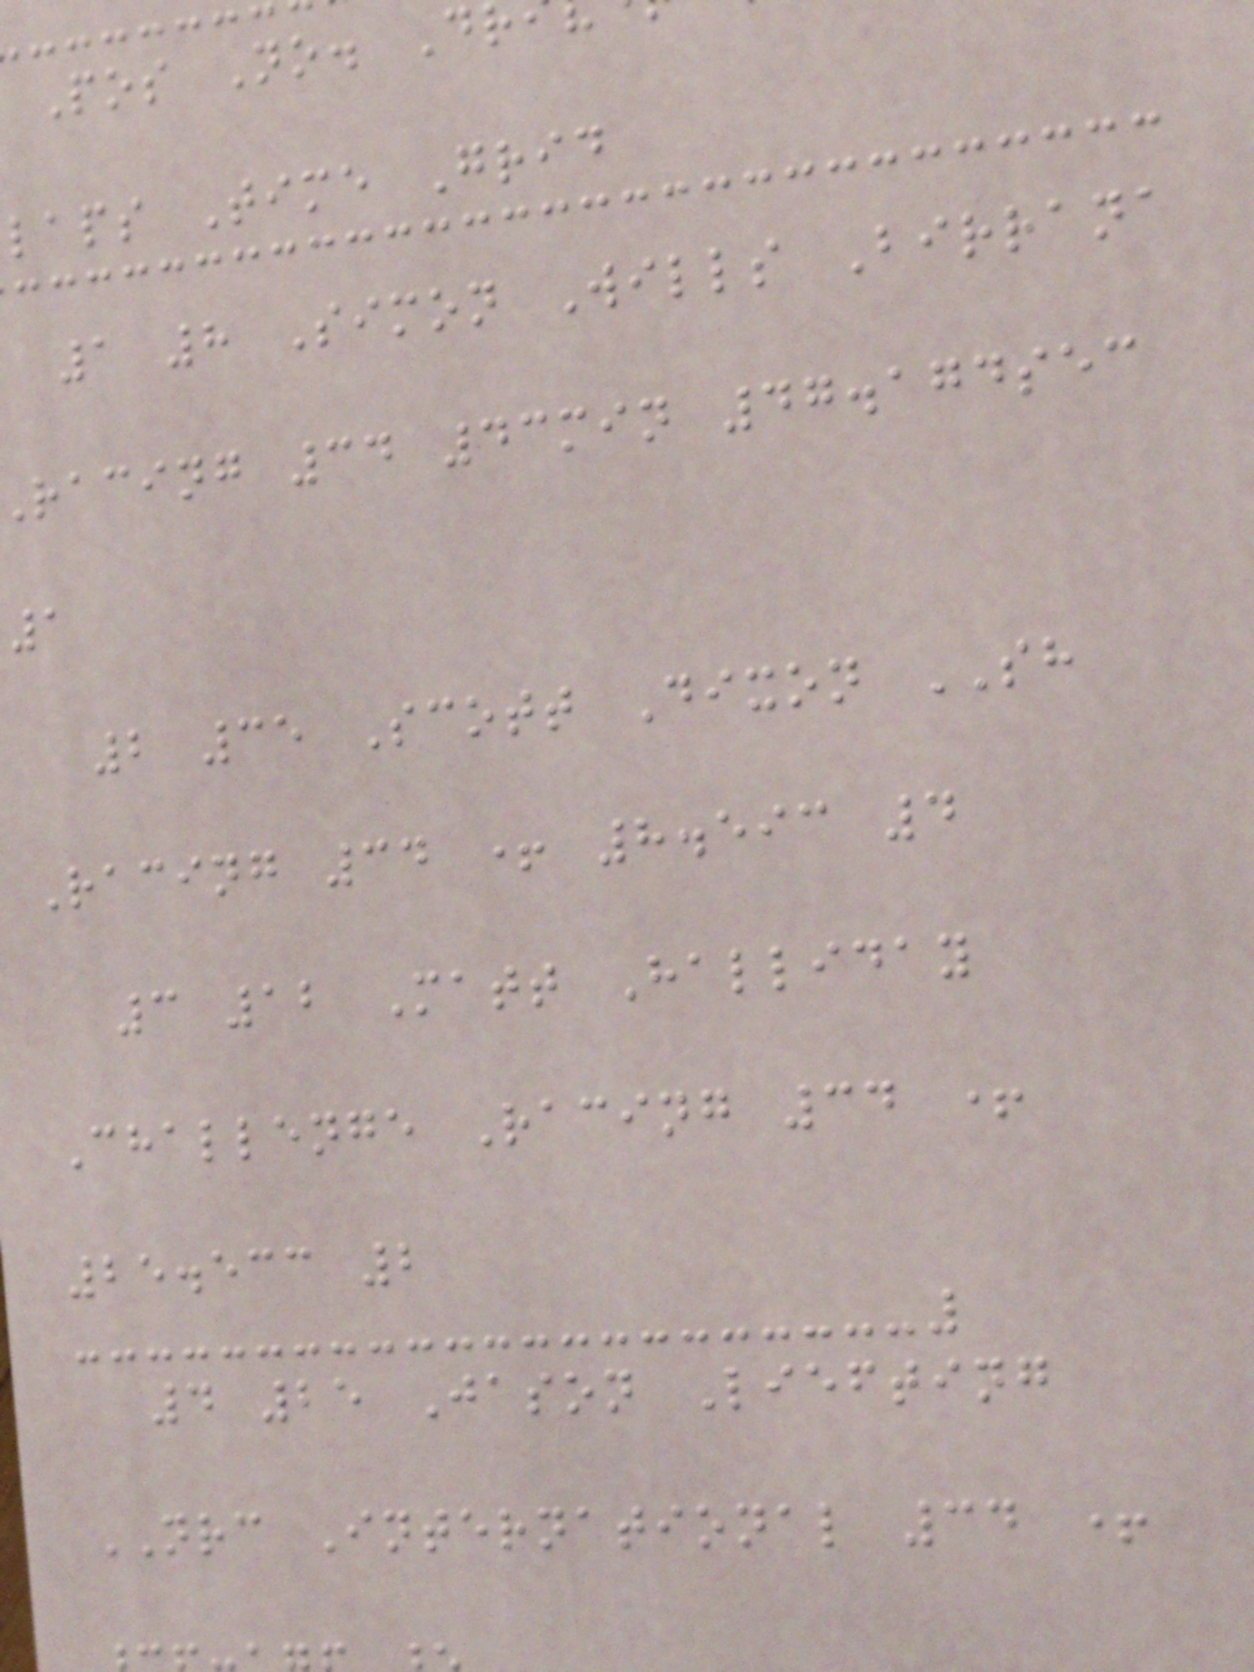Pos No. D
laps Time Grid
1 8 Simon Wills Birrana
racing 34 43min 47.174sec
1
2 35 Scott Dixon SH
Racing 34 + 8.593 4
3 12 Matt Halliday
Challenge Racing 34 +
25.533 2
4 25 Jason Liefting
NRC International 34 +
